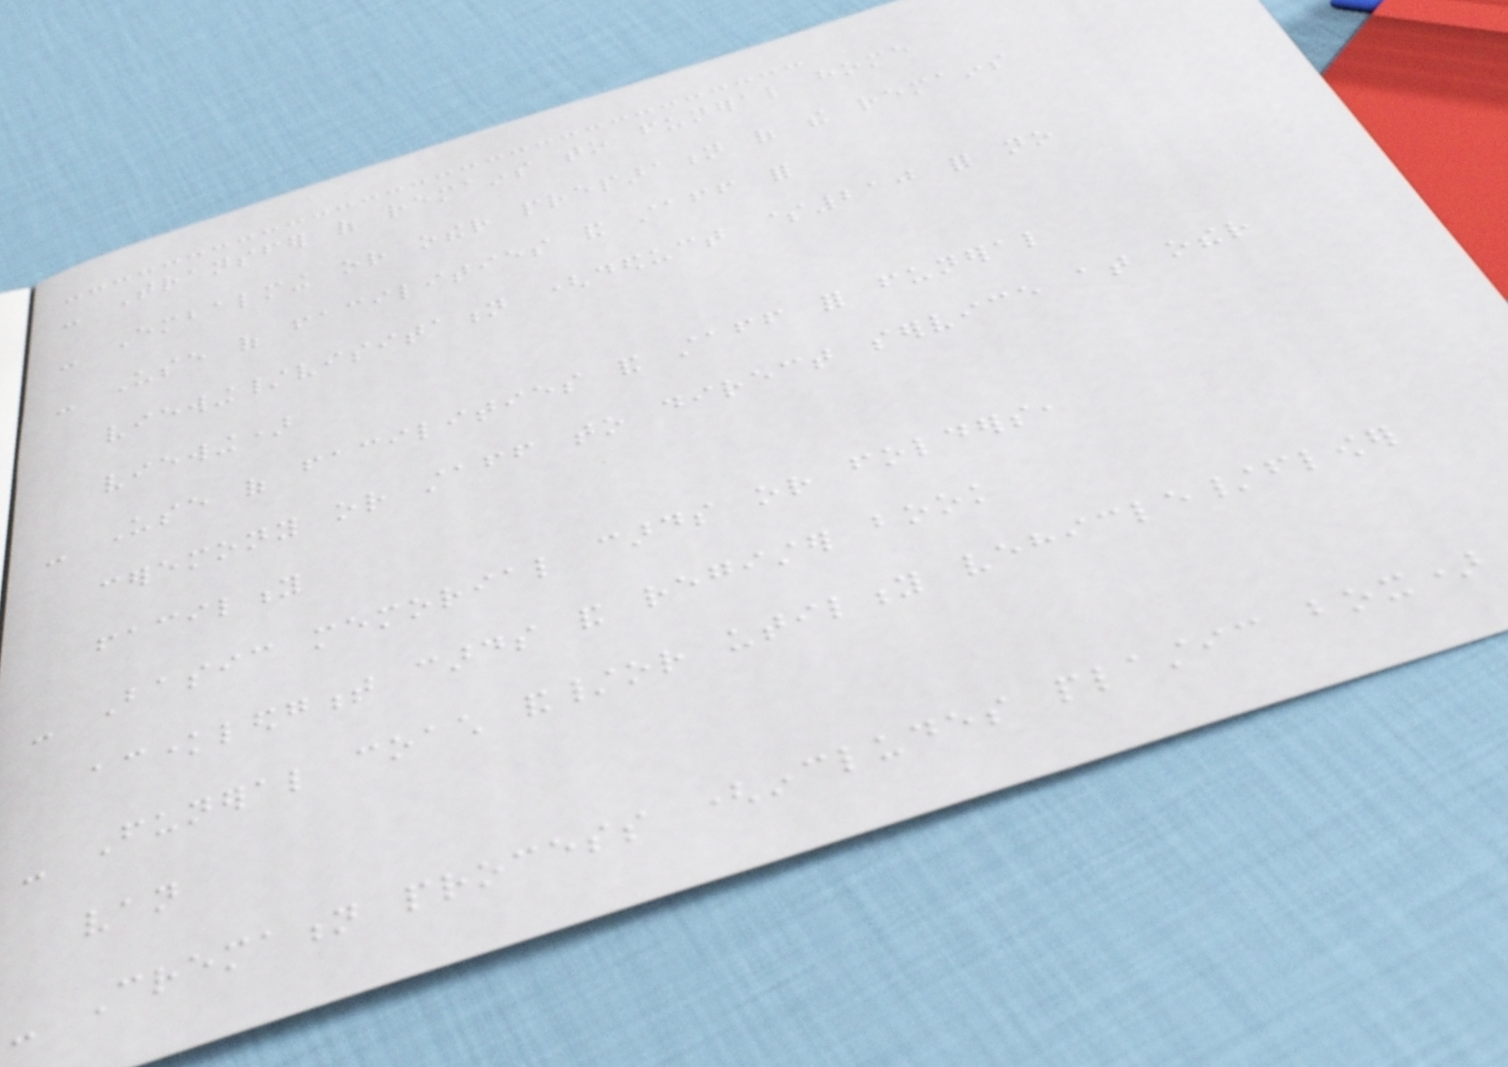- Transfer of remains to funeral home
- Embalming or other preparation of the remains
- Use of facilities and staff for
viewing/visitation (deduct $210 for no
viewing)
- Use of facilities and staff for funeral
ceremony or staff to direct service at other
facility
- Basic memorial cards or folders,
acknowledgment cards and register book
- Funeral coach and/or utility vehicle/flower
van
- Cremation process (includes plastic box)
